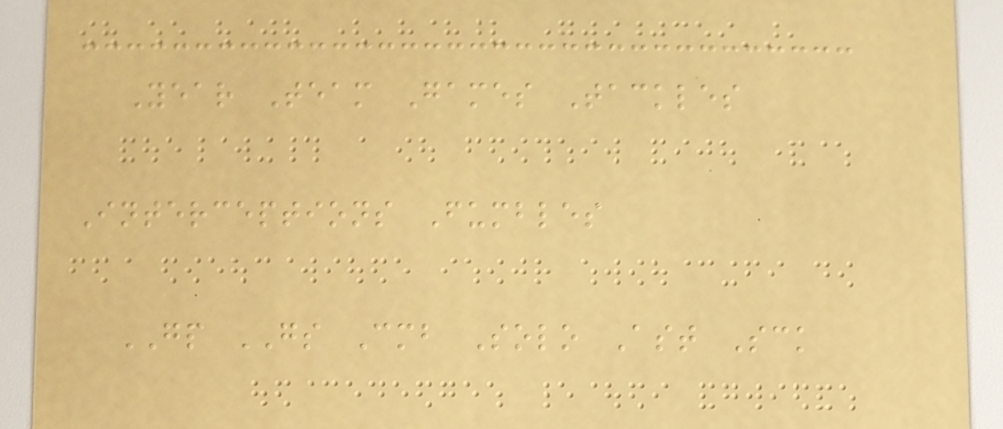Year Team Games Tackles
Interceptions Fumbles
GP GS Cmb Solo Ast Sck
